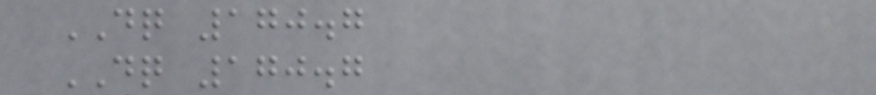DQ 170.7
DQ 170.7
